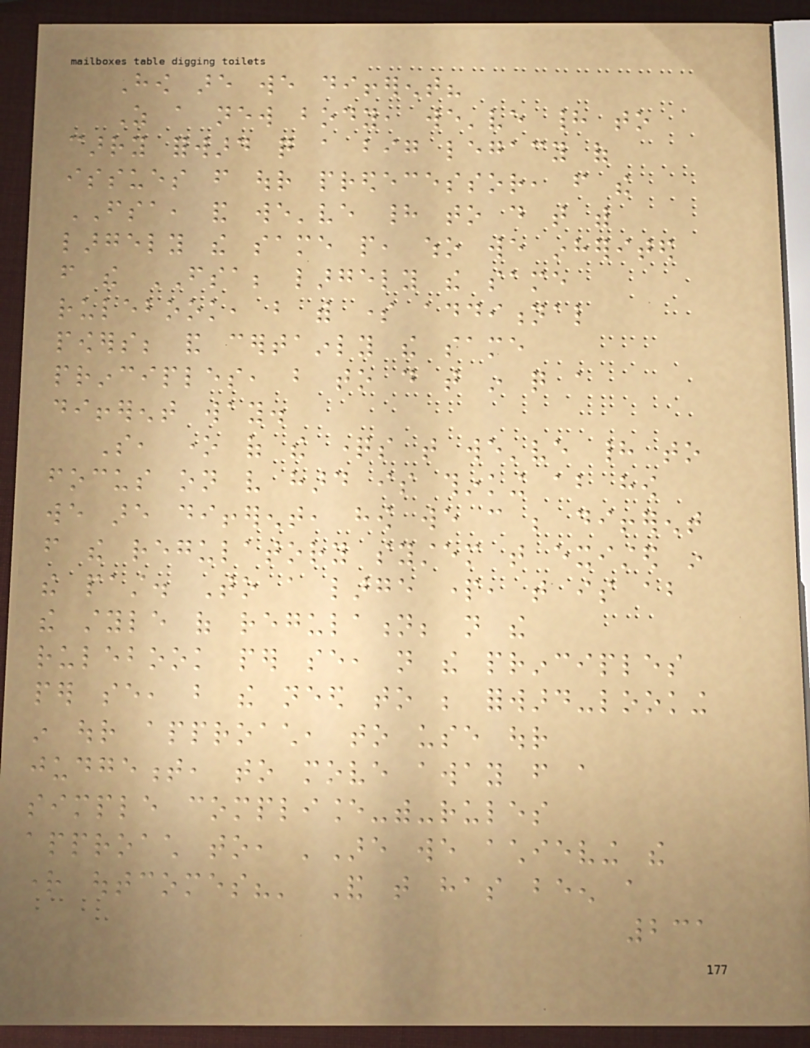How are we different?
As a new body, we've had to
carry forward quite a big legacy of
issues from our predecessor, from the
FSA, and we've had to do that with
largely the same people, who we inherited
from the FSA; largely the same
rulebook, but with some additional
powers; and certainly the same
principles, but to do that in quite a
different way.
So, one of the questions that we've had to
focus on very hard is thinking about how
we are different, how we can be different
from the regulatory system that existed in
the past. To a large part, that is about
the style of regulation; not the
rulebook per se, not the principles
per se, but the need to be forward-looking
in our approach, to use our
judgement, to move away from a
simple compliance-with-rules
approach to, 'Are we achieving the
right outcomes?' And that has been a
231
